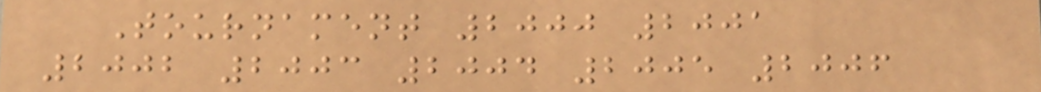Tournament 2000 2001
2002 2003 2004 2005 2006
